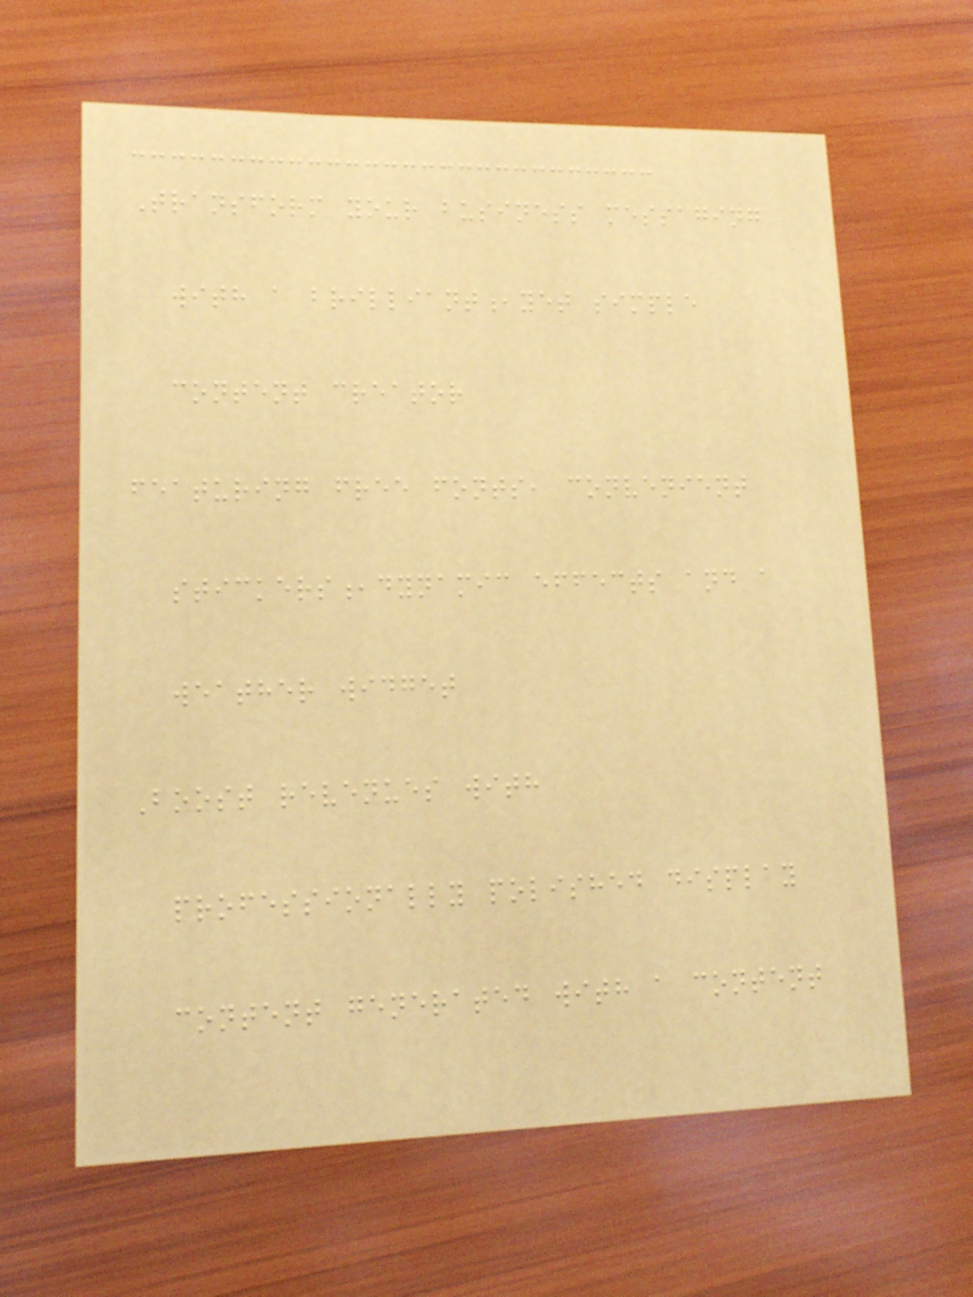Transform your business messaging
with a brilliant,yet simple
content creator
featuring free fonts, convenient
stickers,dynamic effects and a
weather widget
Boost revenues with
professionally polished display
content generated with a content
